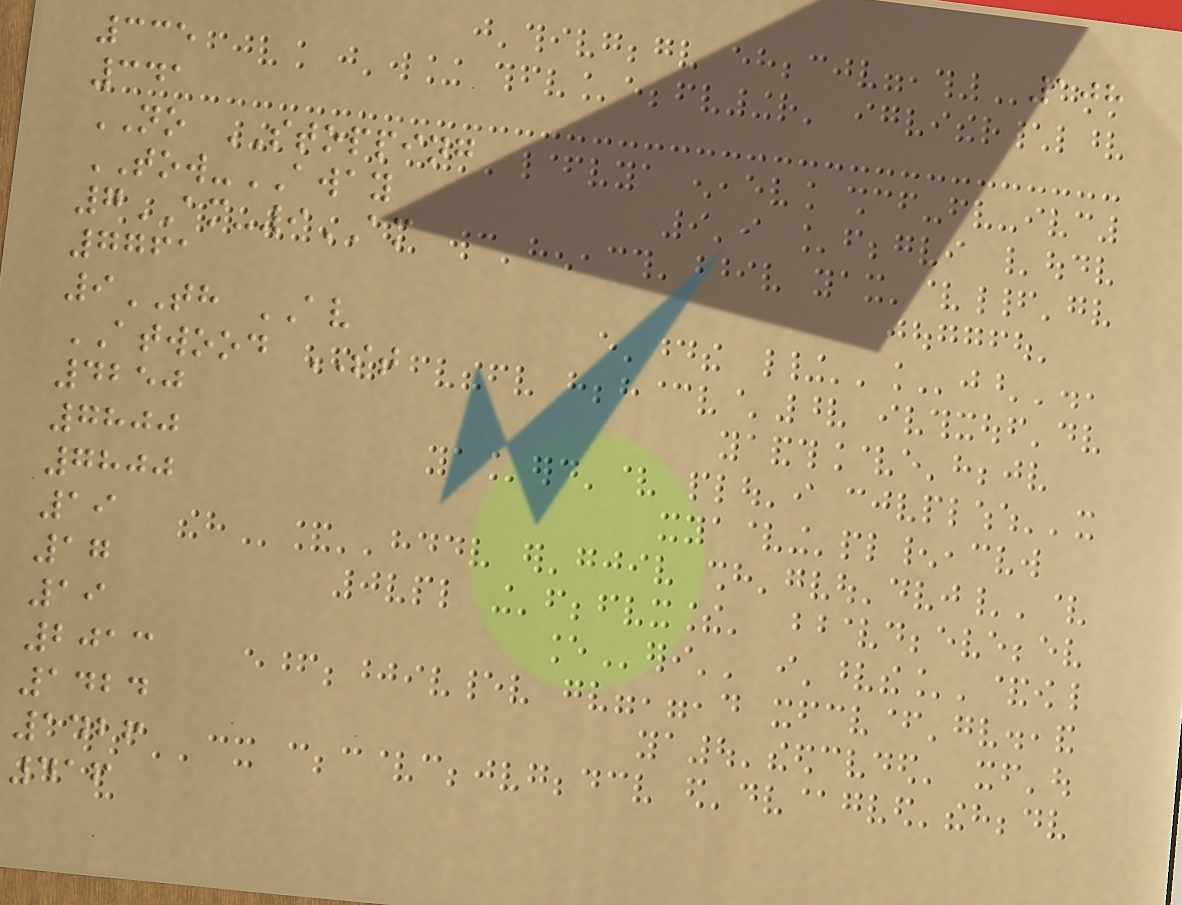108
335
341
NO STOPPING
TOW-AWAY
7AM-9AM
7761
9TH AV
ATWOOD ST
4250
7800
7800
19
17
19
2013
1424
1426
416
